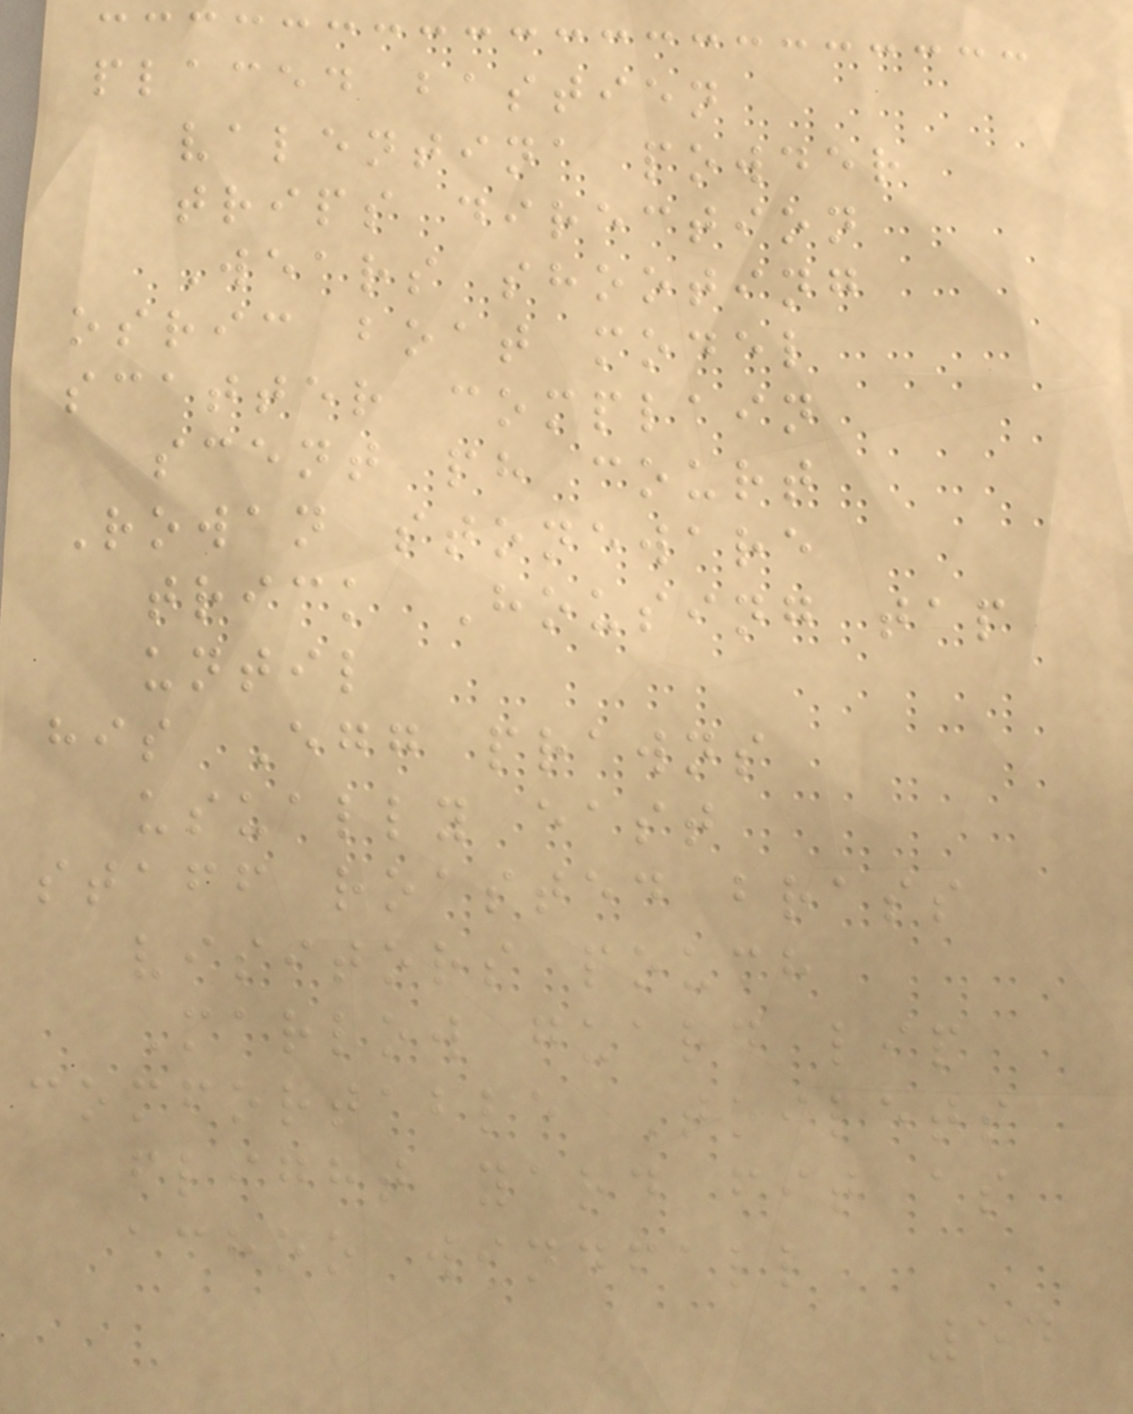placed bastien
valentina powder
trips direction
Wears shooting
osric boat model
scatter complain
scent ph court
Rowan stoneware
trick Housing tap
until
his Egg prawns
usually east
staff roasted brass
visitors pouch
Marlow guard lip
comfortable Toilets
flight yard fit as
achoo windfall
54
